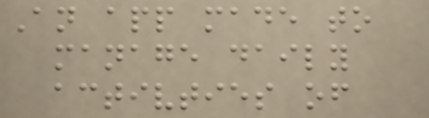An app made to
manage daily
activties of
